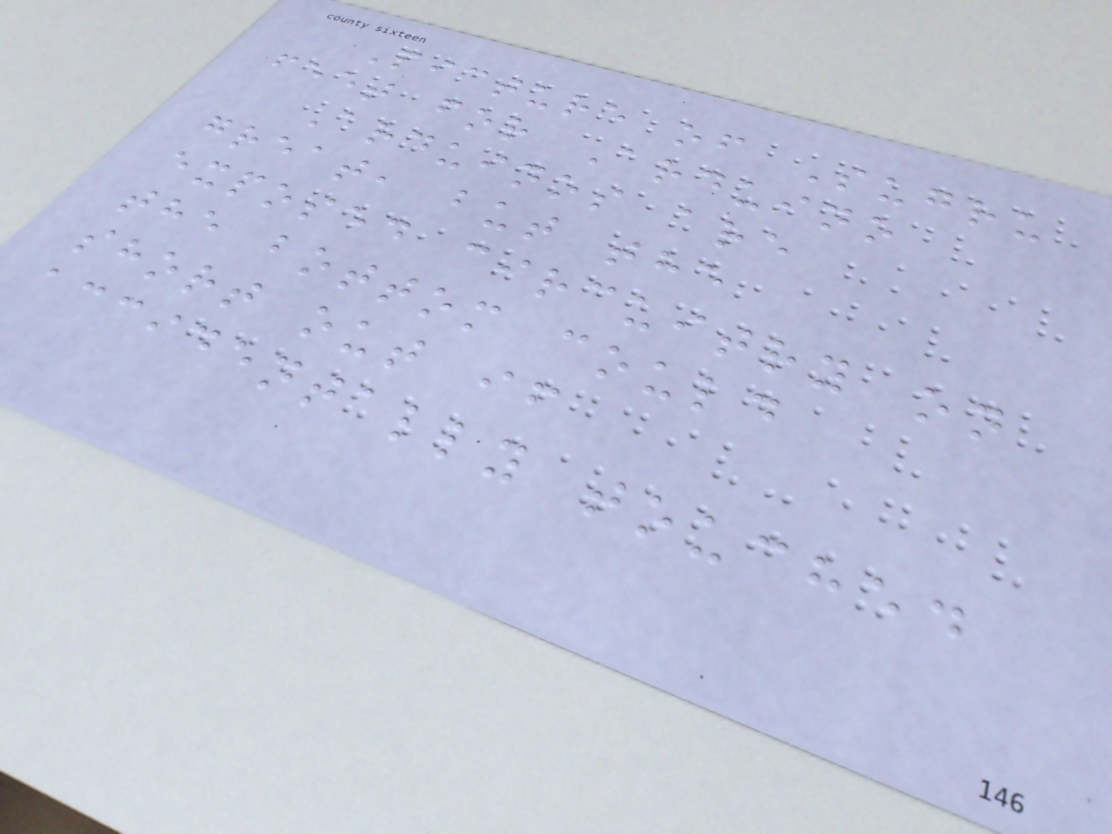Picture of Sugru
feet for Arduino
Arduinos are
great, but the
exposed circuitry on
the bottom could
short out if
accidentally touched
